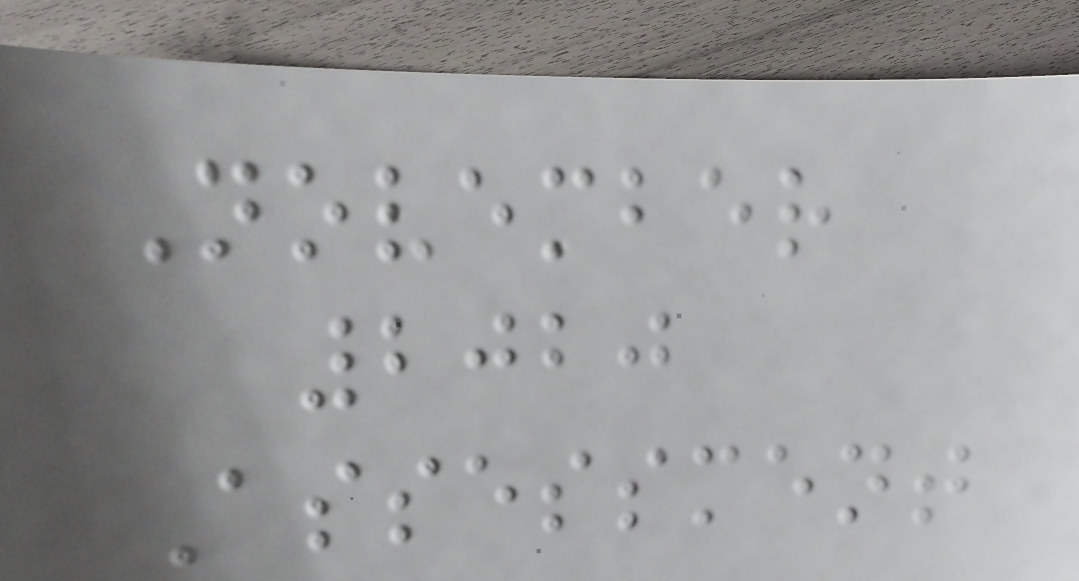November
2020
Assessment
